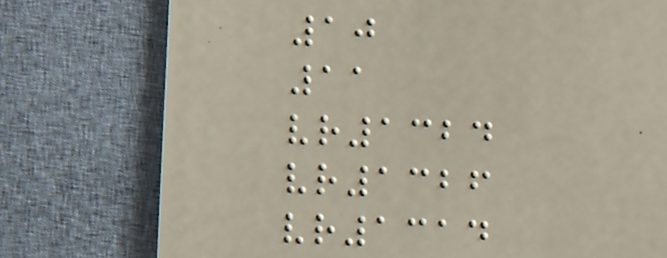10
11
vr1324
vr1326
vr1314
